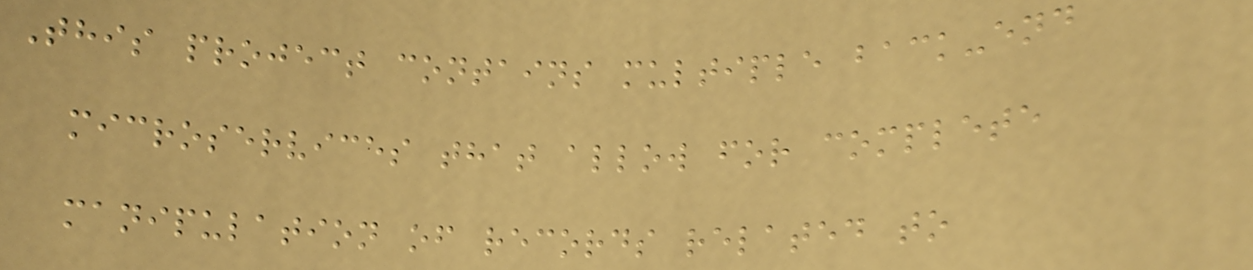This project contains multiple back-end
microservices that allow for complete
manipulation of records related to
